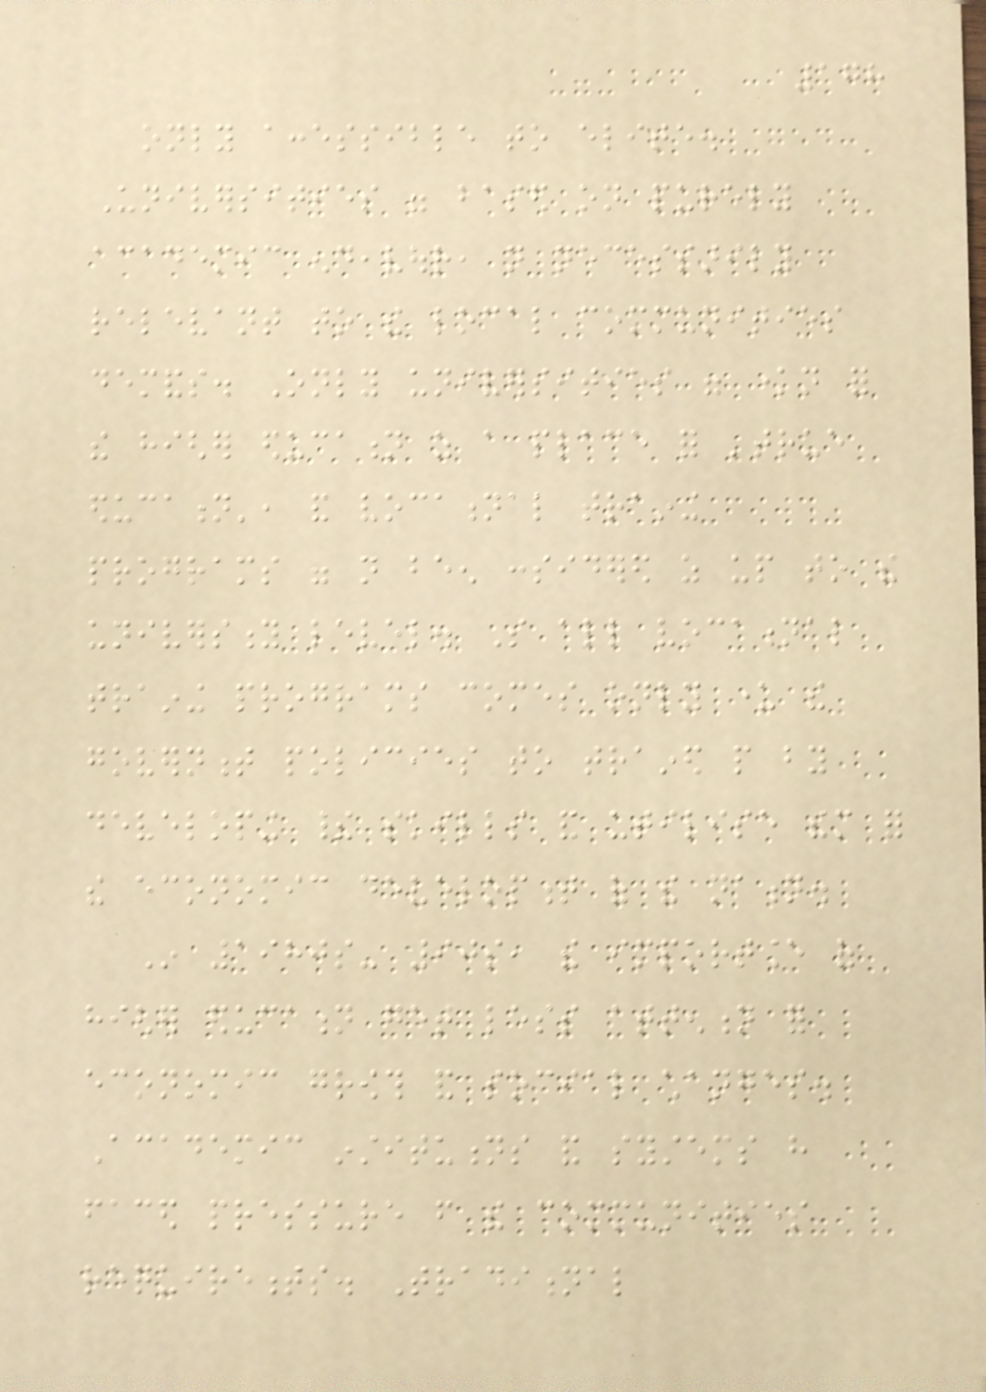178
only accessible to elite.
Universities were based on purely
academic endeavour, not necessarily
relevant to the local communities
demands. Only universities were known for
the higher education as a place for 'true
education', and vocational training
programs were not been considered as up to the
university level. So all vocational
training programs comes only under the
government policies to trained people by
developing their skills and utilise them for
the economic development of the nation.
In 1980s- 90s, the importance of
higher education get less attention for
economic growth and social changes.
Academic institutions and systems have
faced pressure from the communities
requirements. Traditional
